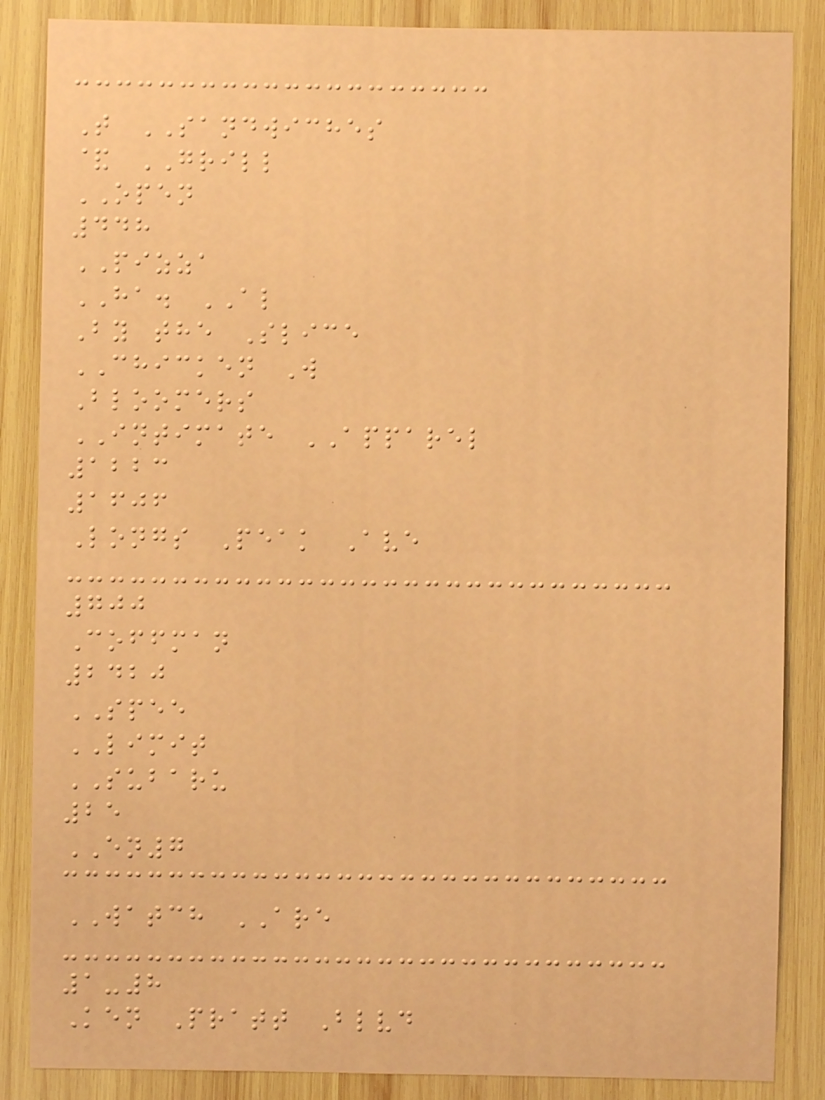T SANDWICHES
& GRILL
OPEN
448
PIZZA
HA. AL
By the Slice
CHICKEN W
Bloomers
INTIMATE APPAREL
1223
1606
Longs Peak Ave
700
Coffman
2420
SPEE
LIMIT
SUBARU
25
EN7
WATCH ARE
1-8
Ken Pratt Blvd
